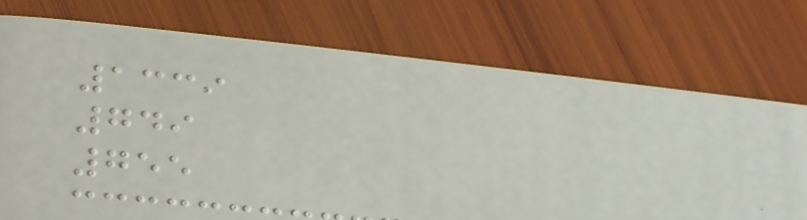1339
749
755
